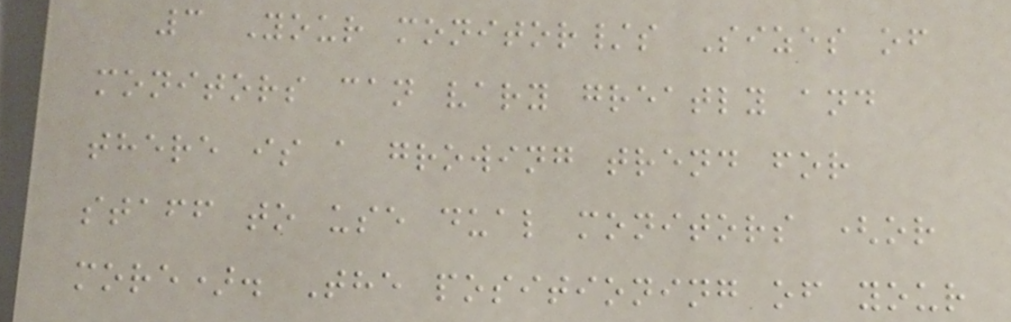3 Your monitor/s Sizes of
monitors can vary greatly and
there is a growing trend for
staff to use dual monitors (or
more). The positioning of your
